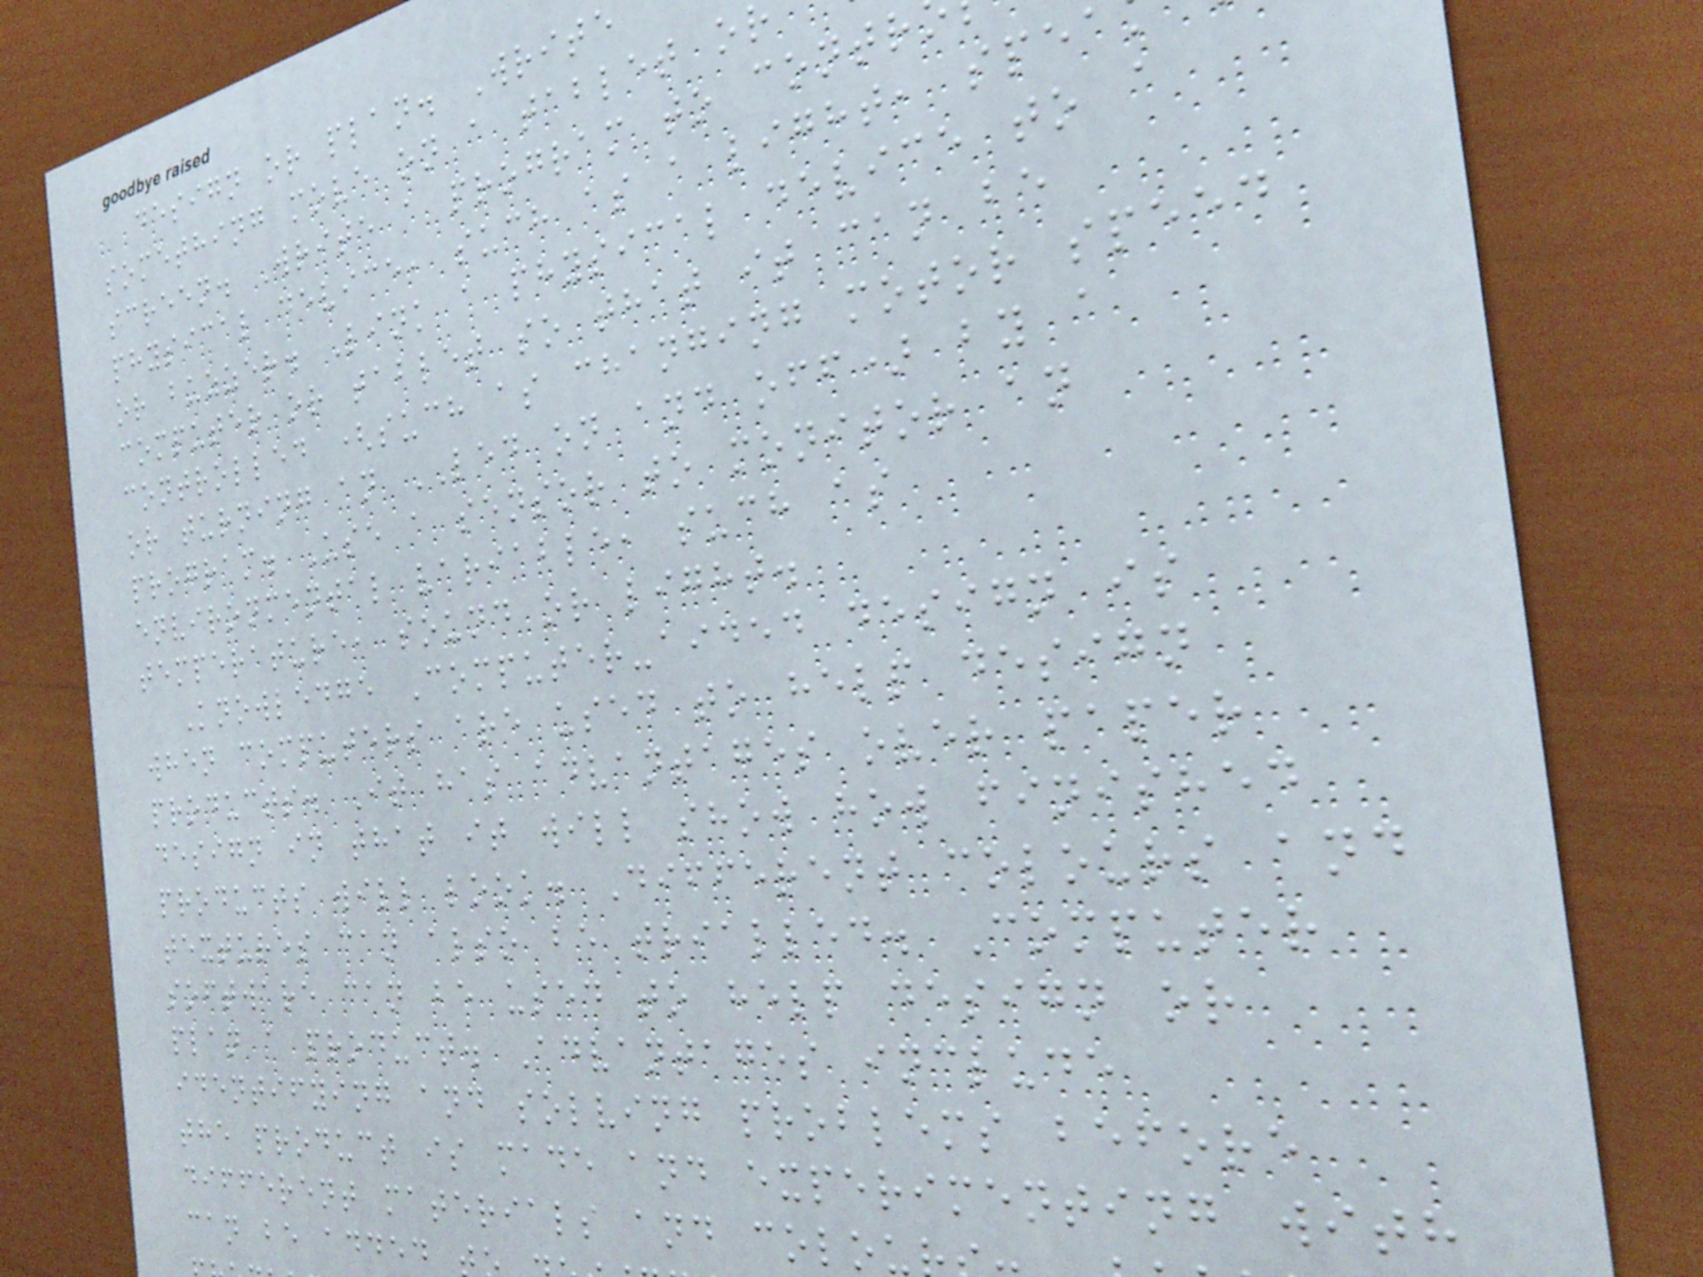design or plan. Write
something move on a tablet o
screen. Write a program to contr
physical device, such as a light, spea
or buzzer. Link a physical device to a
computer or tablet so that it can be
controlled (such as changing motor speed
or turning an LED on and off) by a
program. Use a sensor to monitor an
environmental variable, such as
temperature, sound or light.
Knowledge Computer-aided design is
when computers are used to help design
products. It has advantages over paper
design in that it will show how finished
products will look. Different colours and
textures can also be trialled. Computer
software can be used to help design or
plan a product. Advantages include
identifying and solving problems before
the product is made and experimenting with
different materials and colou
can be added
